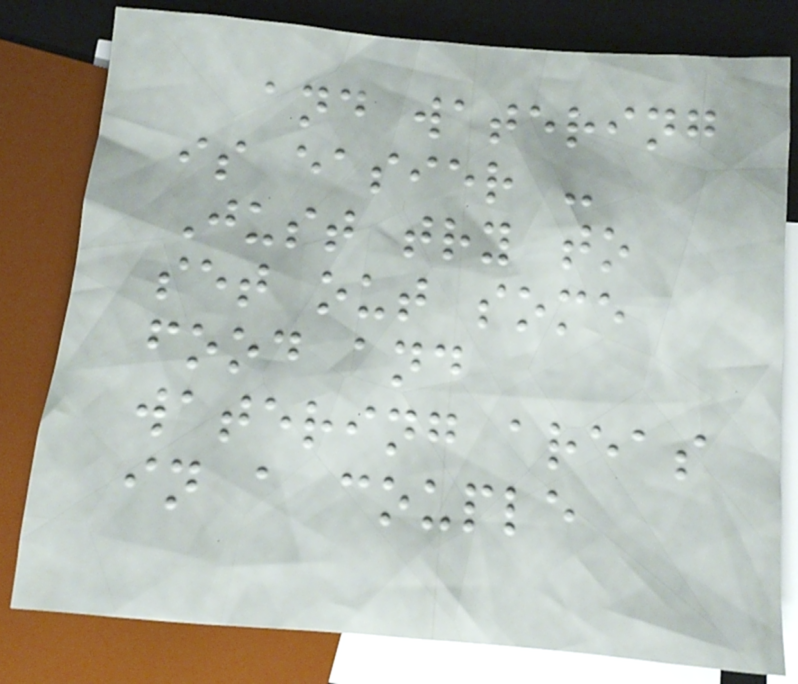and watering
is easier -
Just try to
set out some
food and
watering areas
in a couple
